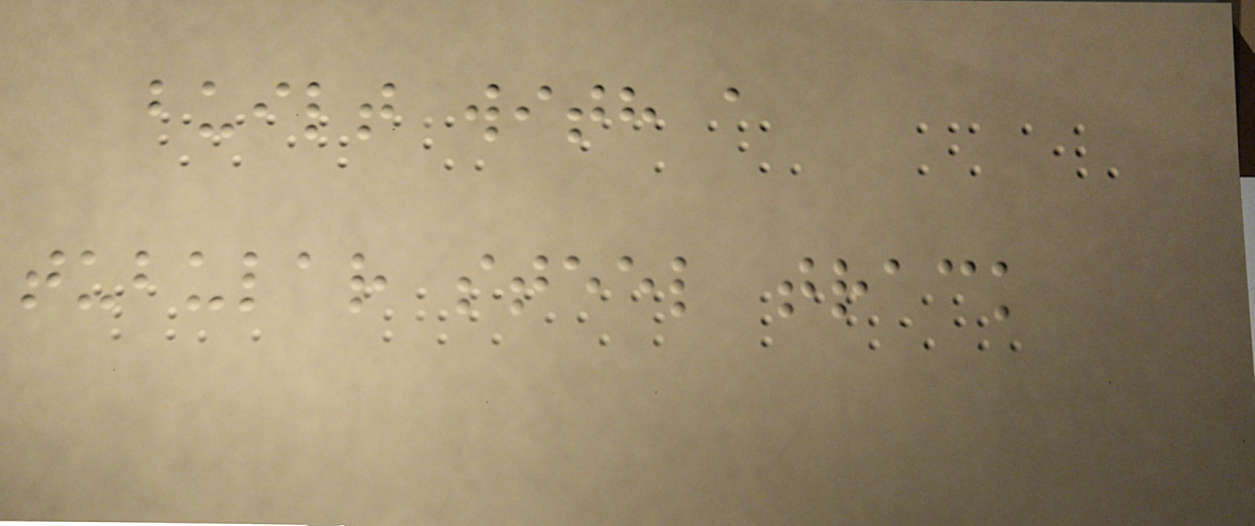built with a
tubular steel track
